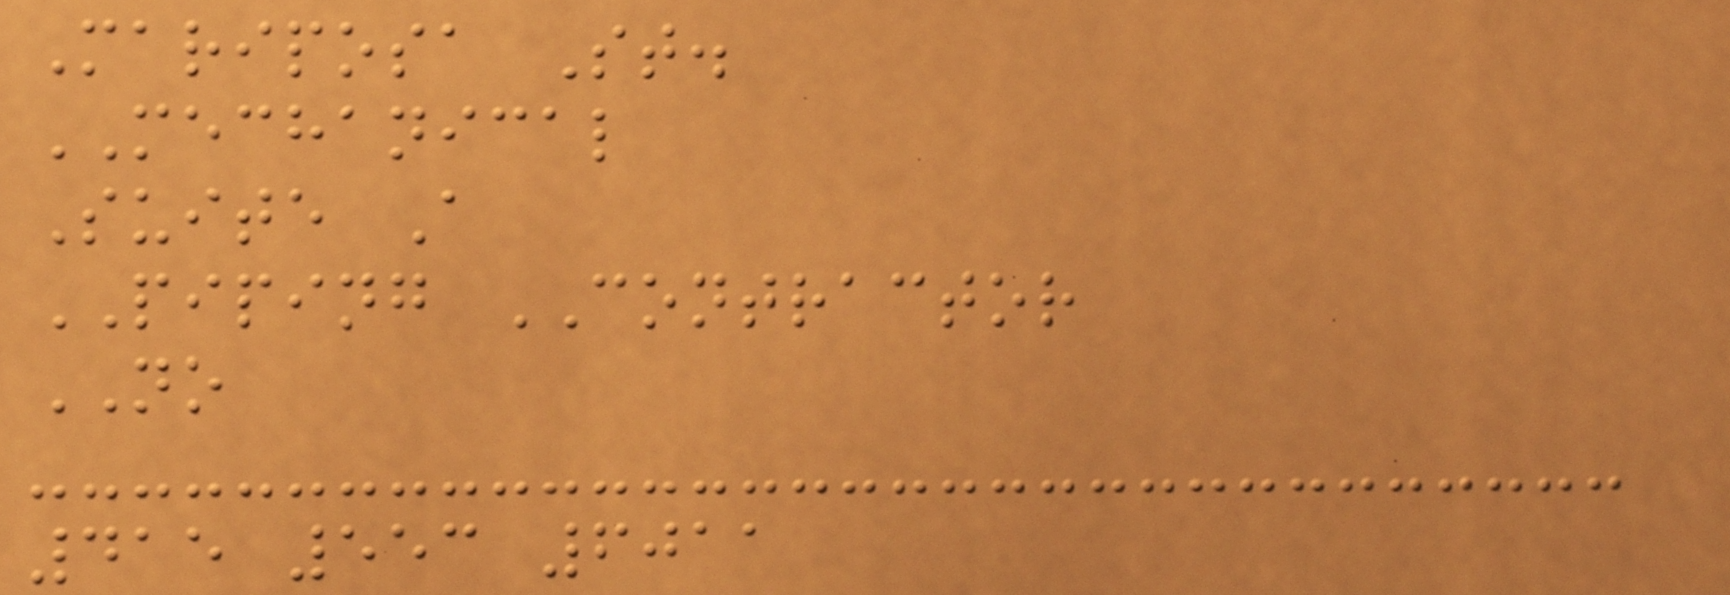Mariposa St.
MECHANICAL
Suite A
PIPING CONTRACTOR
NO
415 553 6011
